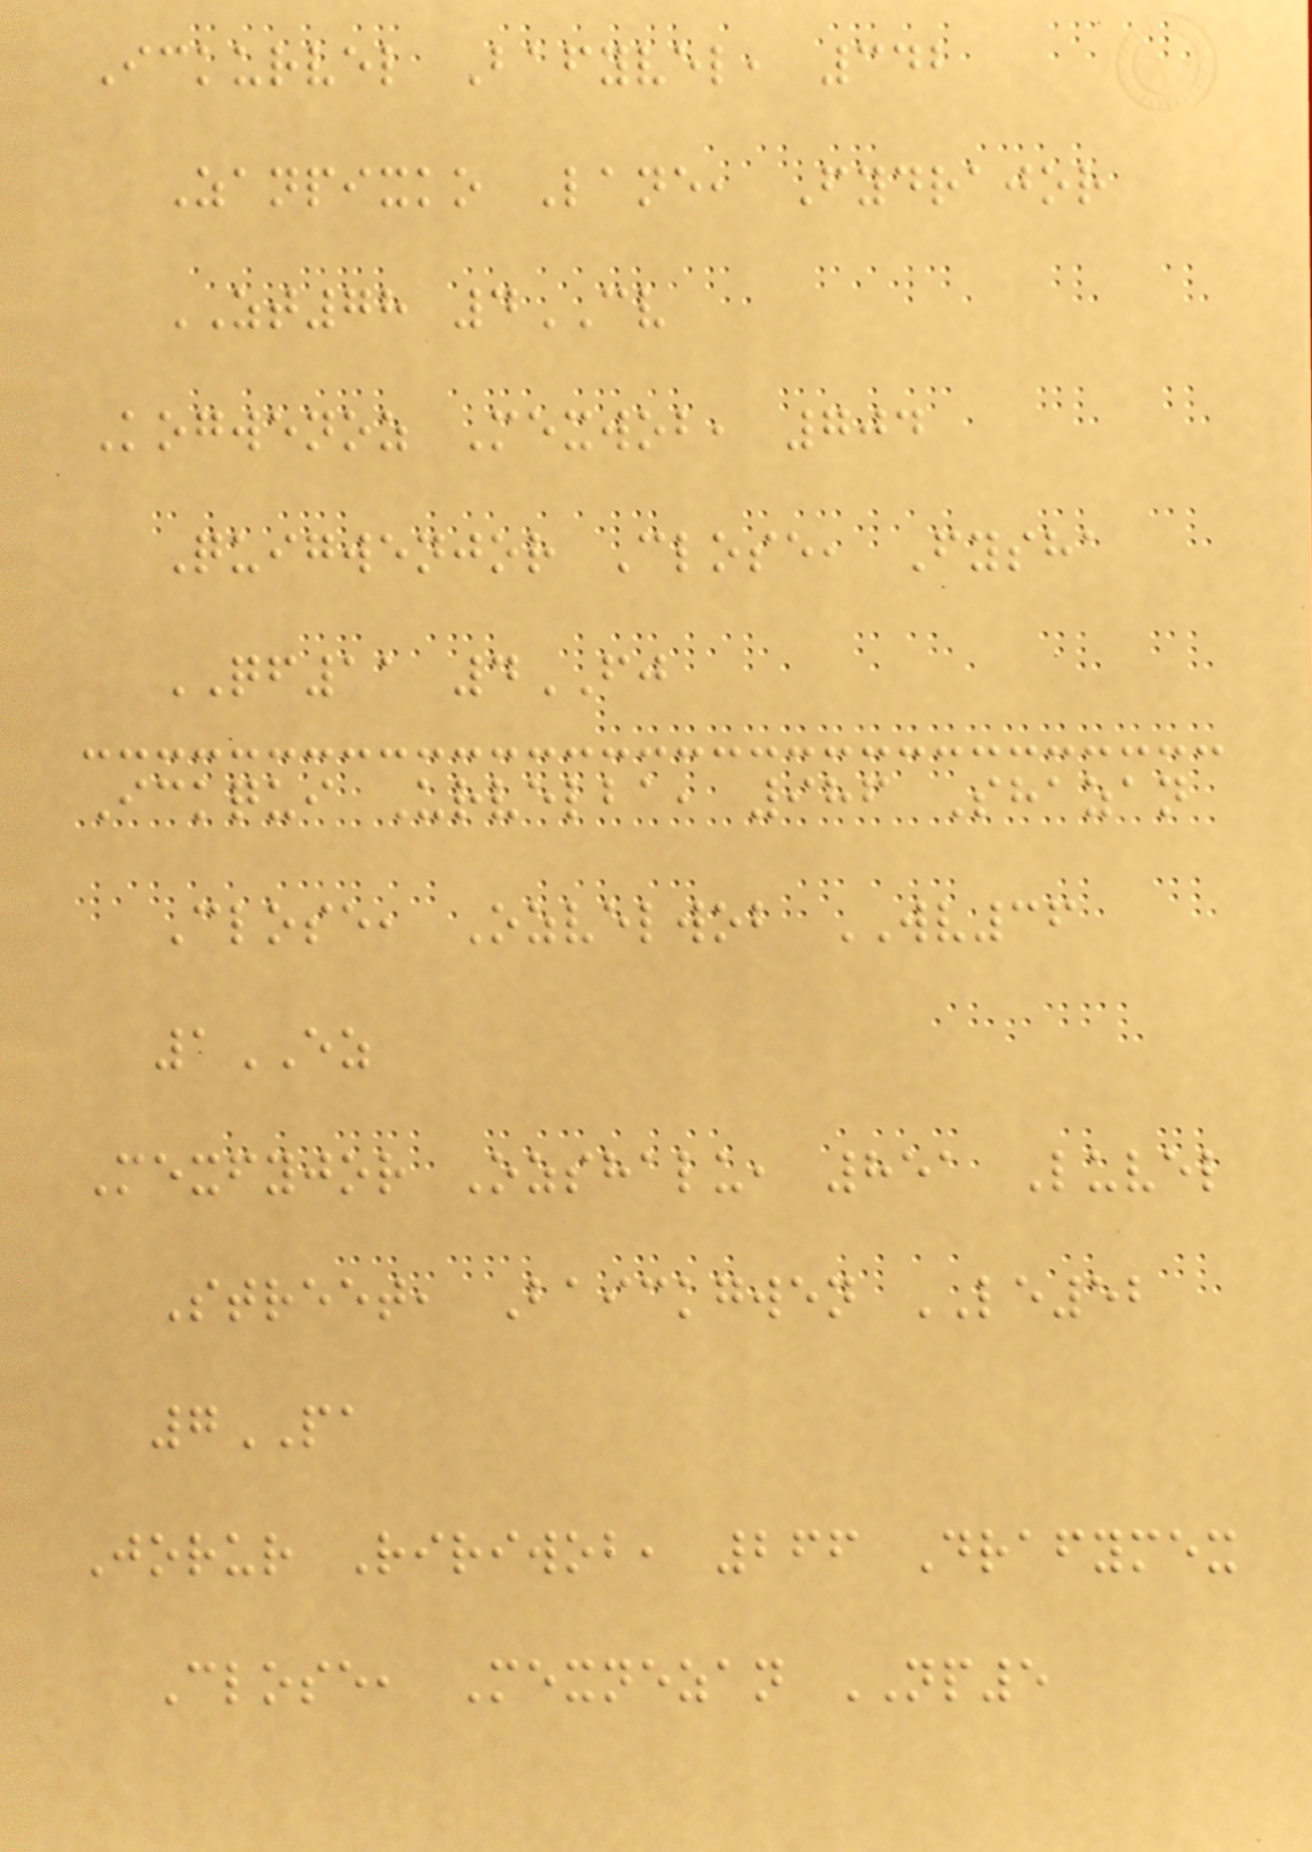Ickurvel Bafyvel, 342
Zanpixko Lane, Fydrajor
ZT78 4CV
Kogwenoz Mexwob, 704
Quigwenjor Close, Fysha
QF11 4FJ
Ickqui Urvelba, 986 Shazan
Close, Ozvelwob WV36
1EZ
Mexfyjor Ozshalu, 851 Luvel
Street, Baickgwen LE52
7PA
Jorur Ririwob, 266 Drafymex
Close, Mexnezan NP5
